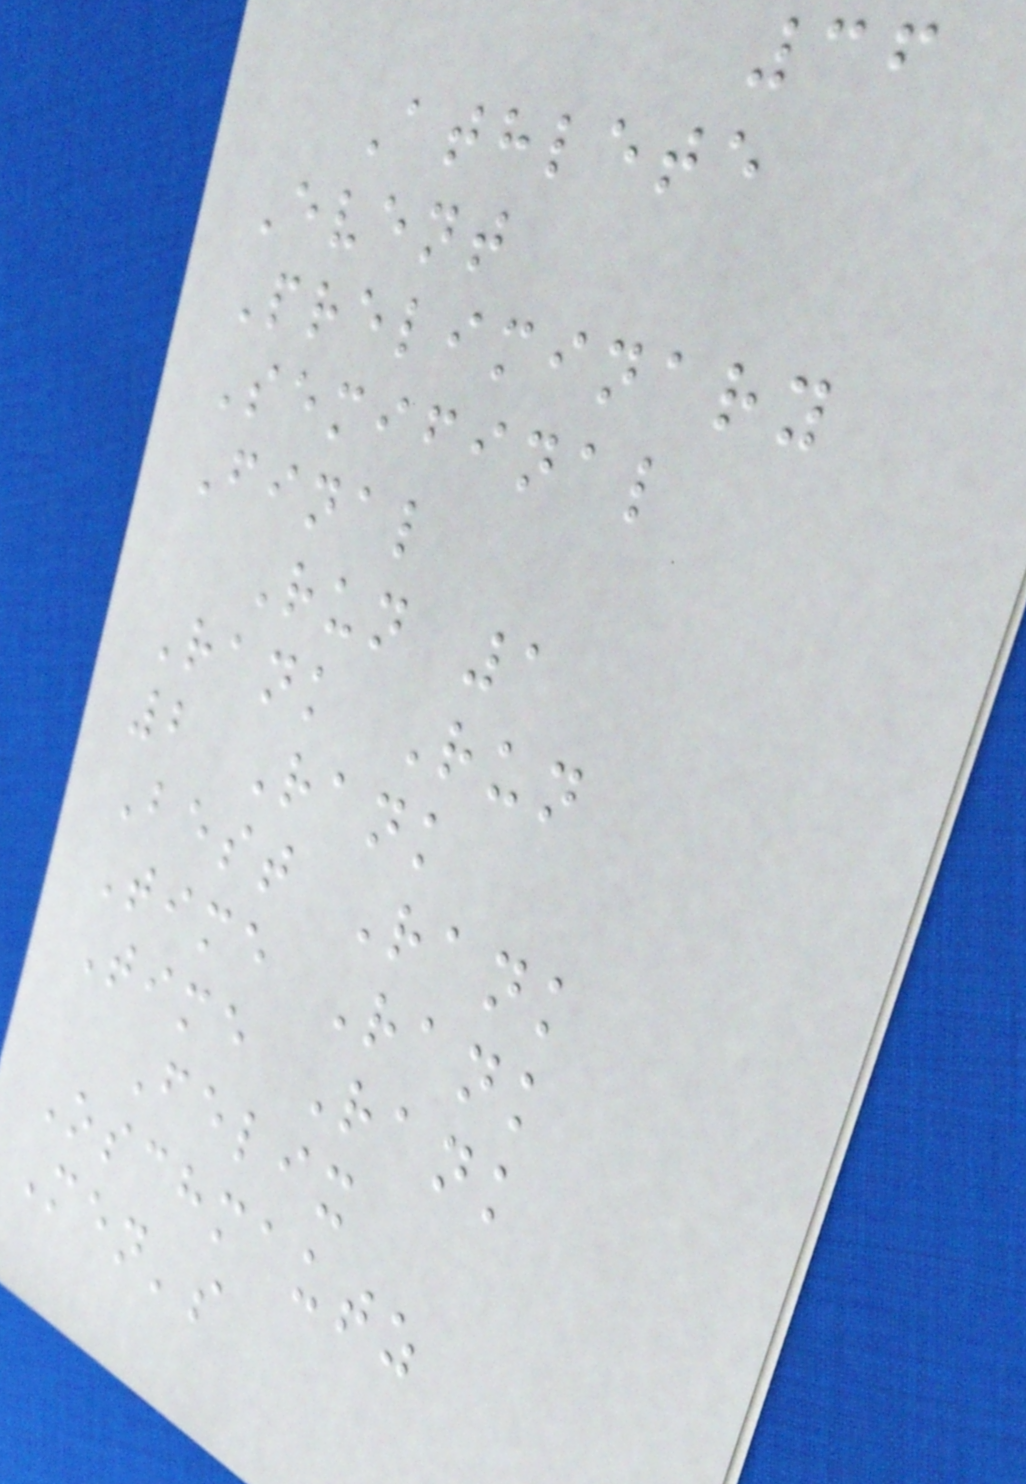36
Athlete
Event
Preliminary
Semifinal
Final
Run 1
Rank Run
2 Rank
Best Rank
Time Rank
Time Rank
Felix
Oschmautz
Men's
